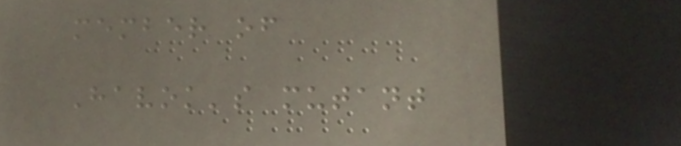member of
Havok's mutant
